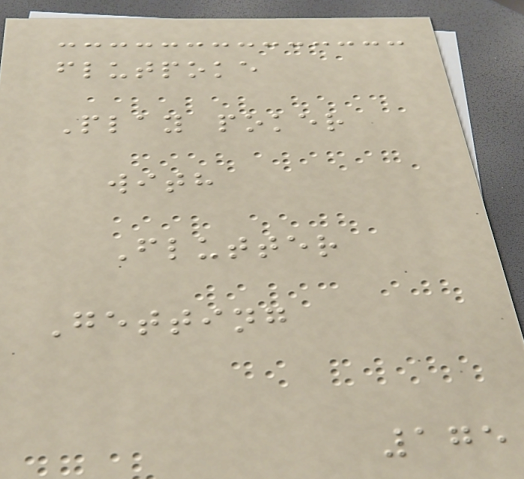flutpoke
Play poker
with
Flutter
Getting
175
